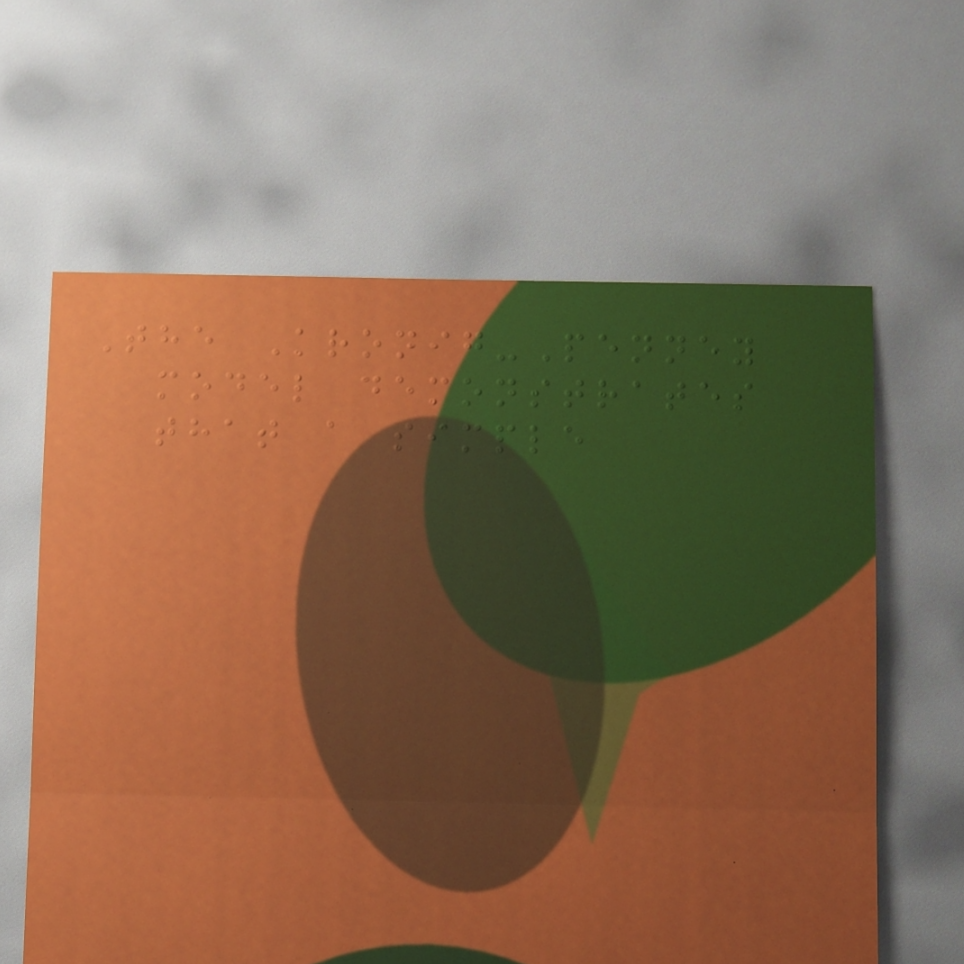The Kronig-Penney
model demonstrates
that a simple
